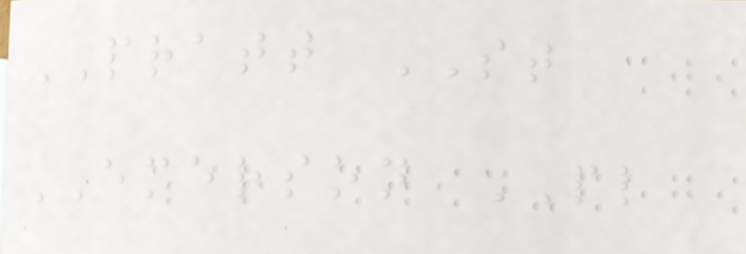PRATT ST
EMERSON PL
